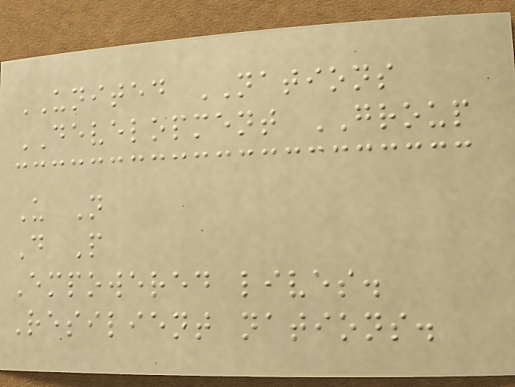UNITED NATIONS
DEVELOPMENT GROUP
U N
D P
Empowered lives.
Resilient nations.
